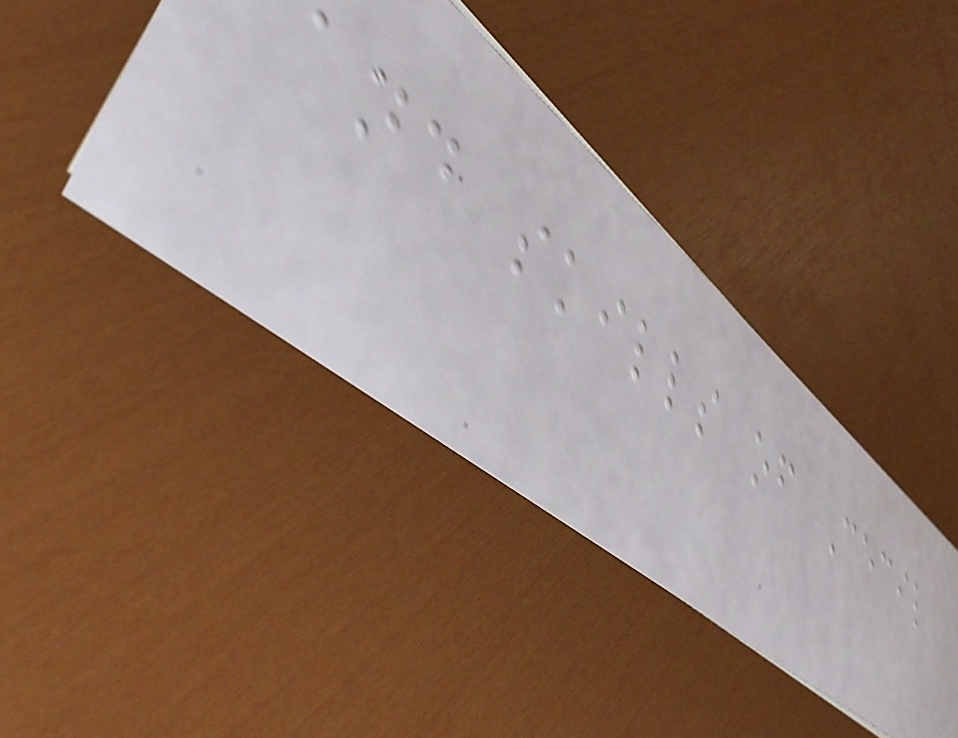and skills of Cecil
